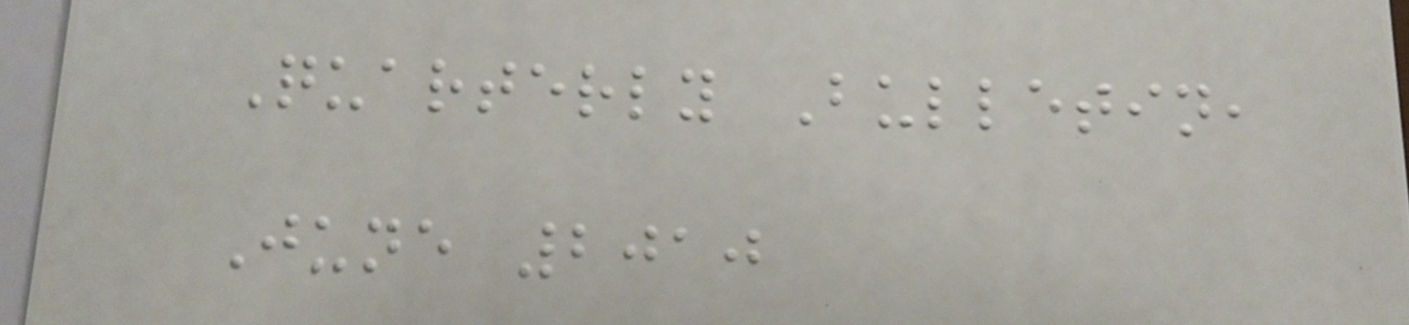Quarterly Bulletin,
June 2010
